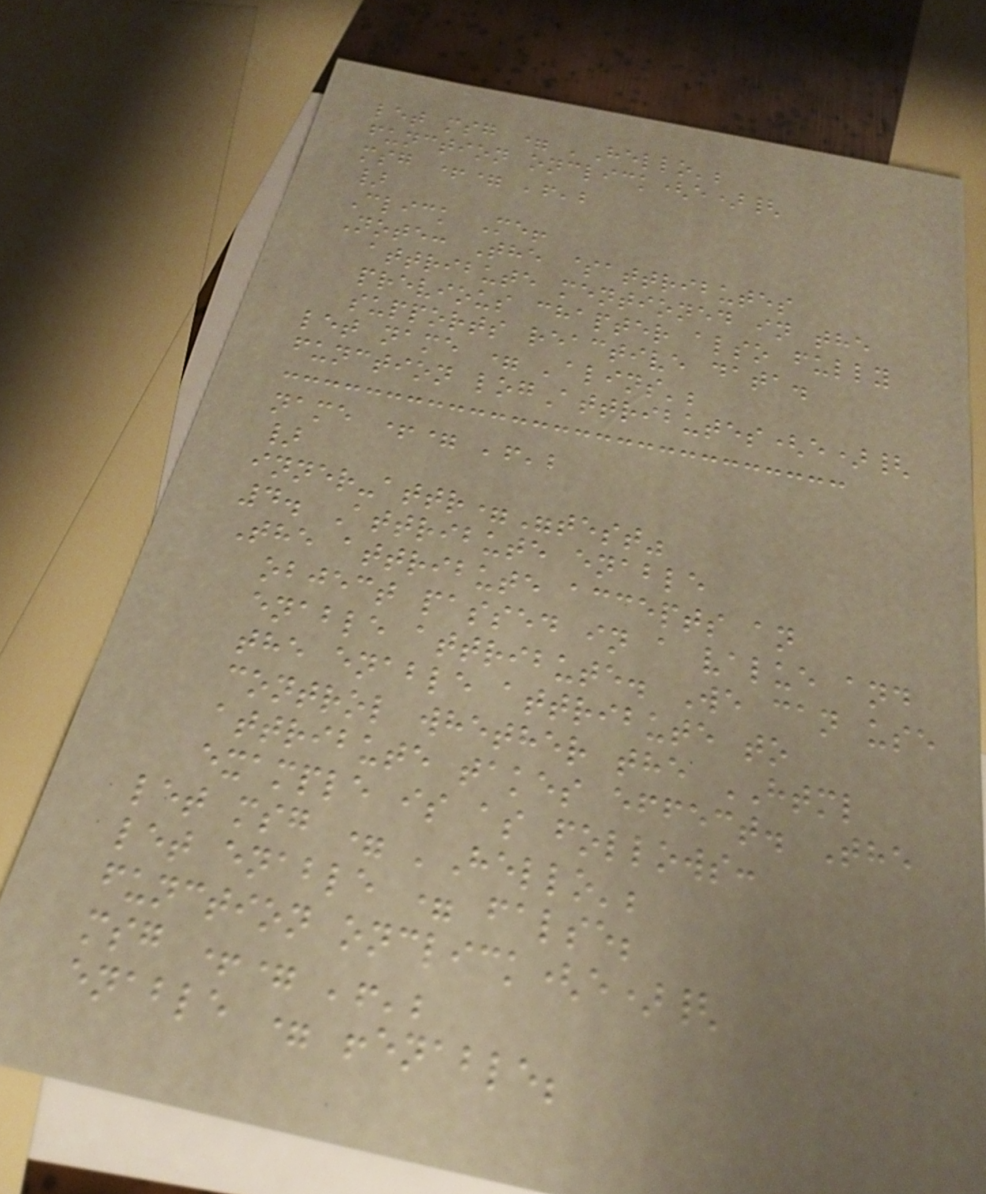let msg = 'Hello';
function onclick(e){
msg += '!';
}
Click Me!
Note: The $attributes
attribute mentioned in the
previous chapter also fully
supports reactive data.
let name = 'alins';
function logAttributes(e){
name += '!';
}
inner-attr="test"
4. Attribute enable
The attribute accepts an
object passed in a value and
enable attribute. We can use
the enable attribute to
control whether the HTML
attribute takes effect. The
example is as follows:
let msg = 'Hello';
let enable = false;
function onclick(e){
msg += '!';
enable = !enable;
